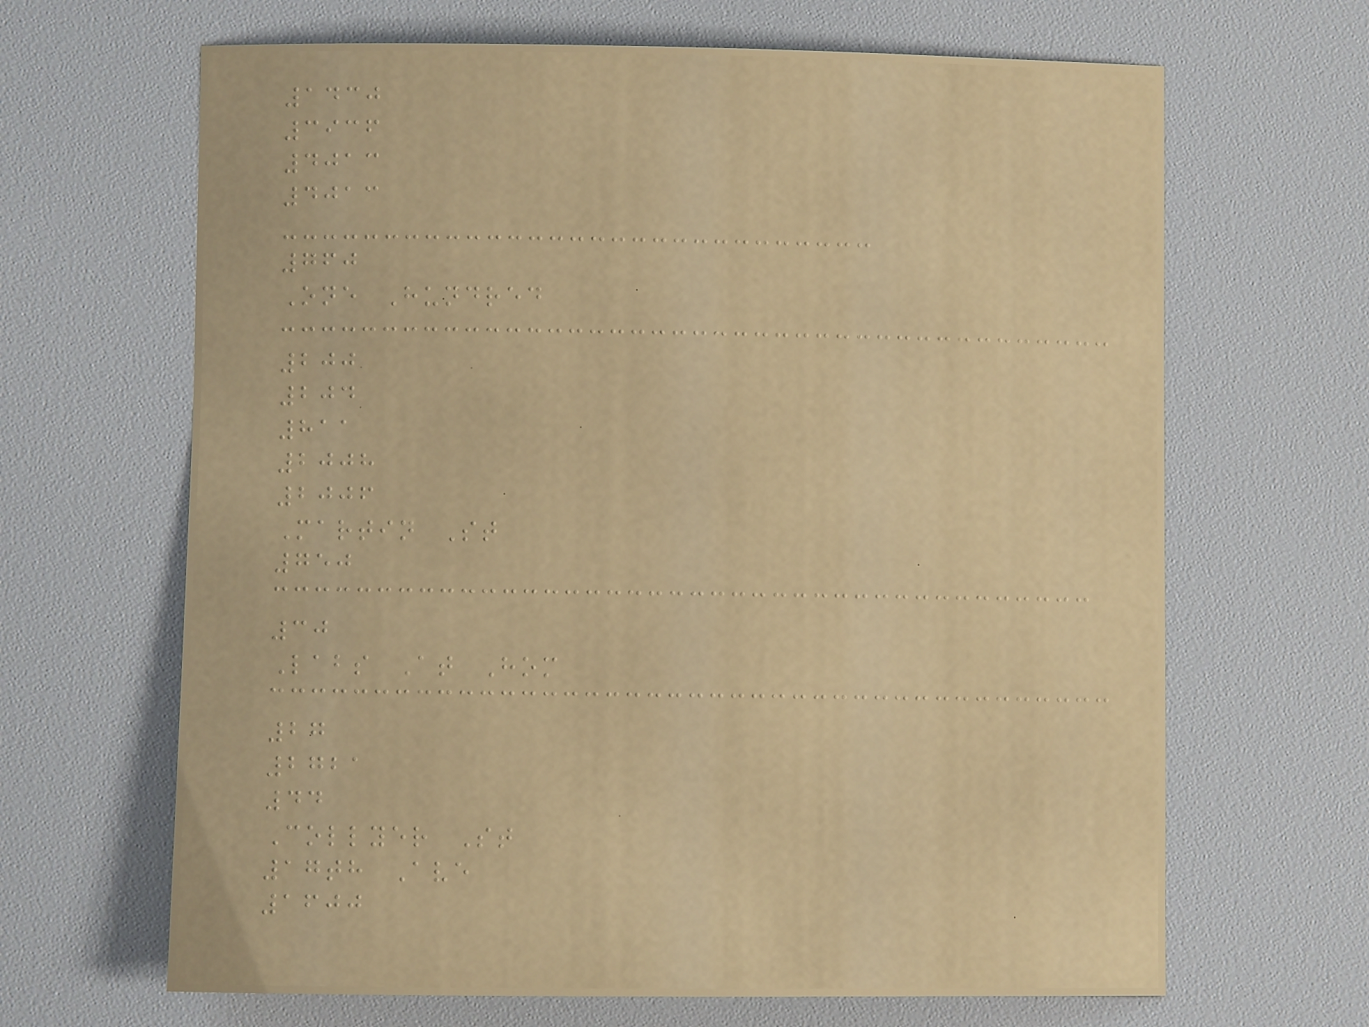1430
3936
4013
4013
760
One Hundred
200
204
811
2008
2006
Martin St
750
30
Labs At Hom
27
2721
44
Collyer St
17th Ave
1600
